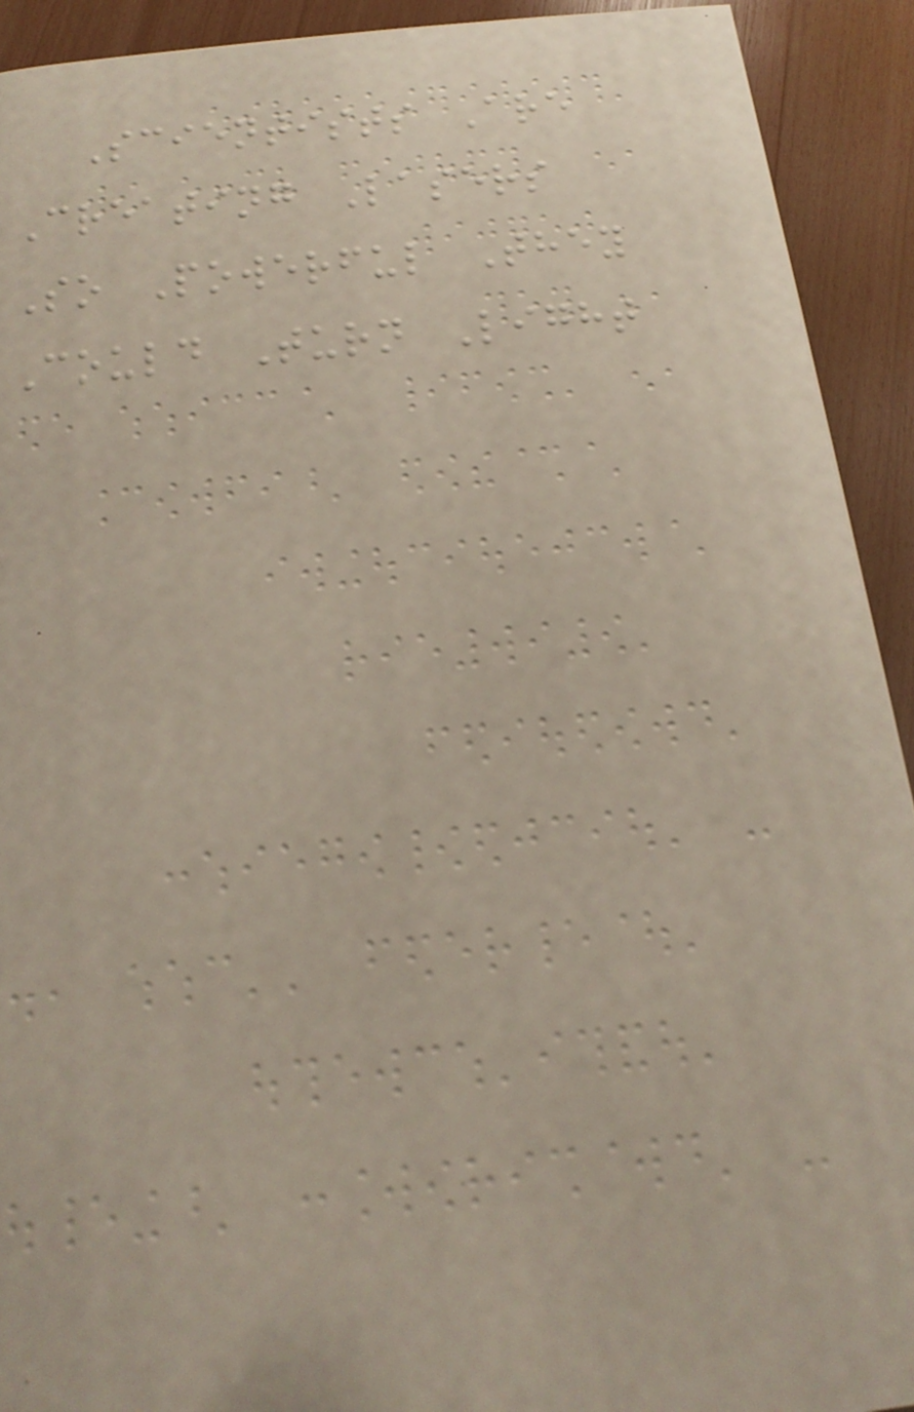Scientists Are
Creating Lasers
So Powerful They
Could Turn Light
